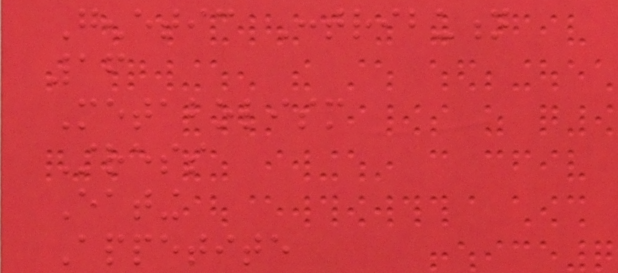Genetic Contribution
16
Metabolism
Stress
Eating
Appetite
